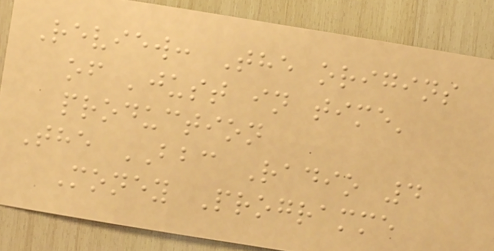Review: The origins
of 'just in time'
production
The BBC Radio 4
Money Programme
